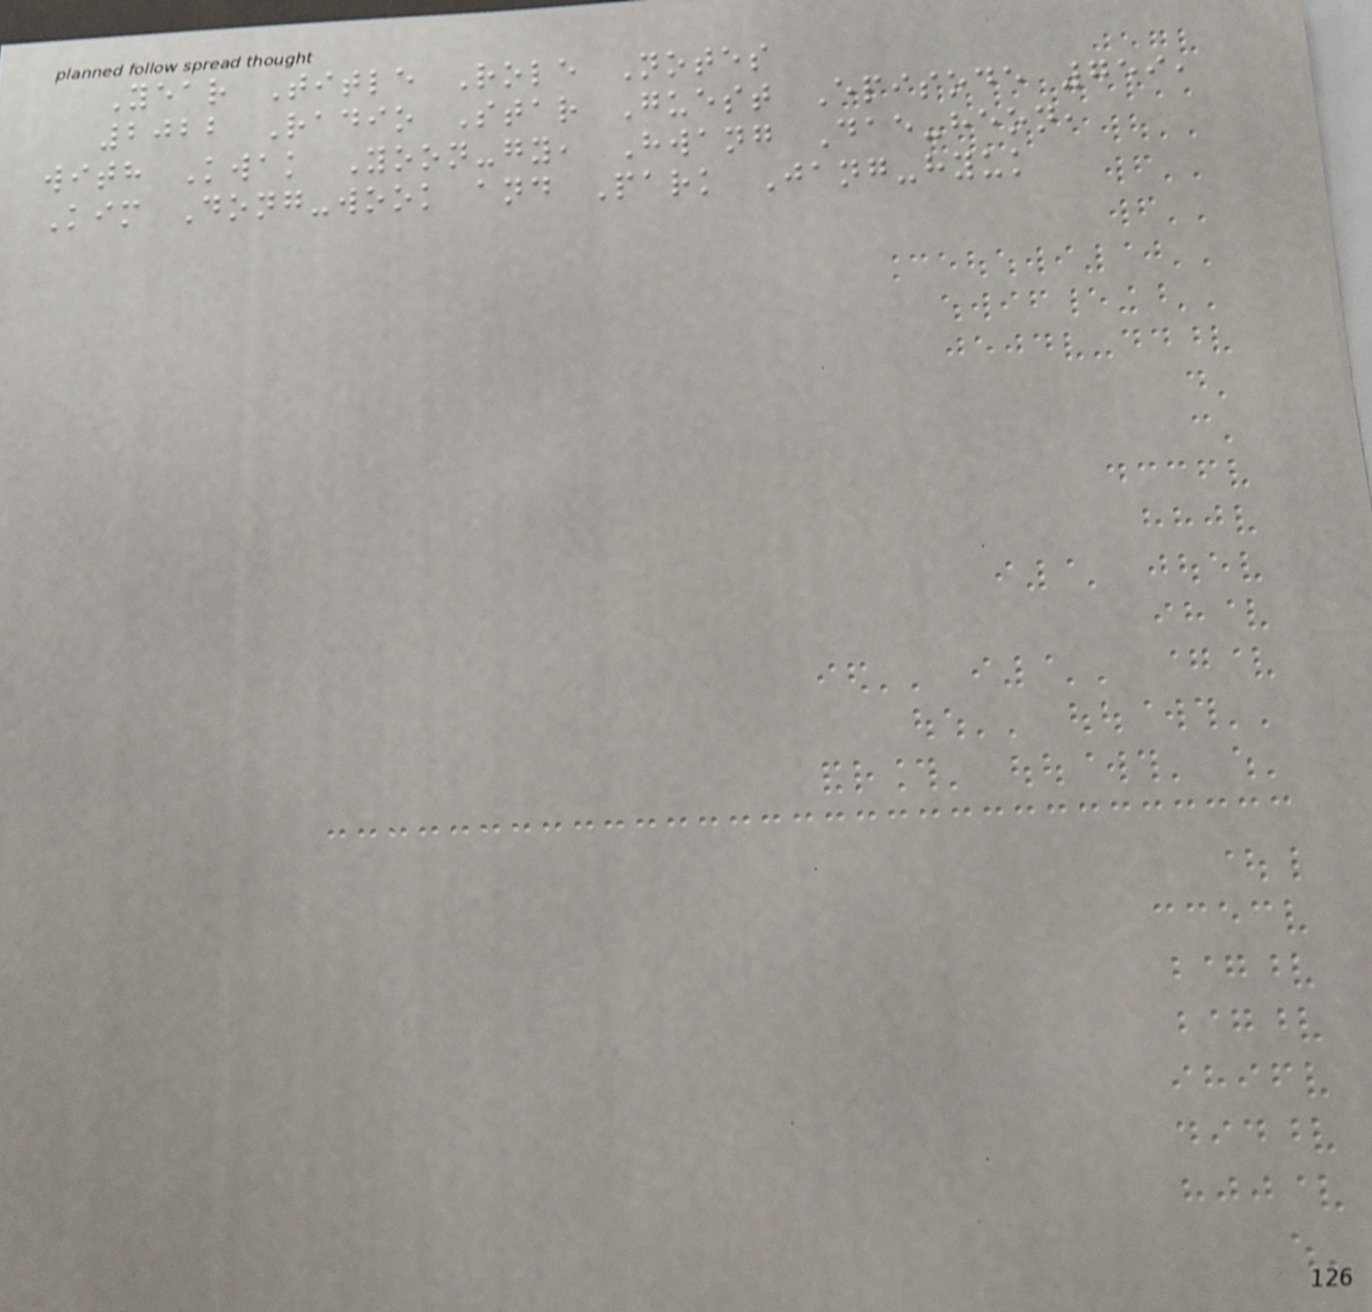Year Title Role Notes
2022 Radio Star Guest Episode 759,
with Kwak Yoon-gy, Hwang Dae-heon,
Kim Dong-wook and Park Jang-hyuk
